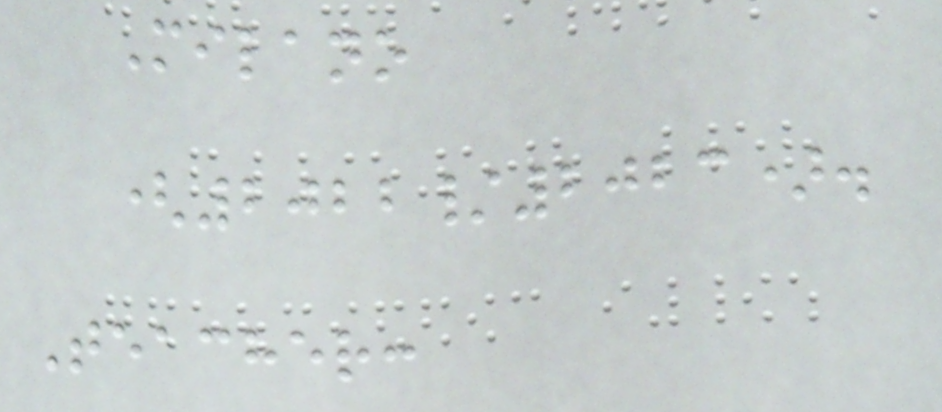Milano
(2022/2023).
Teacher:
